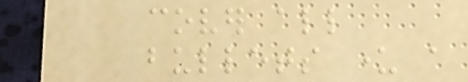cover all
bullets under a
